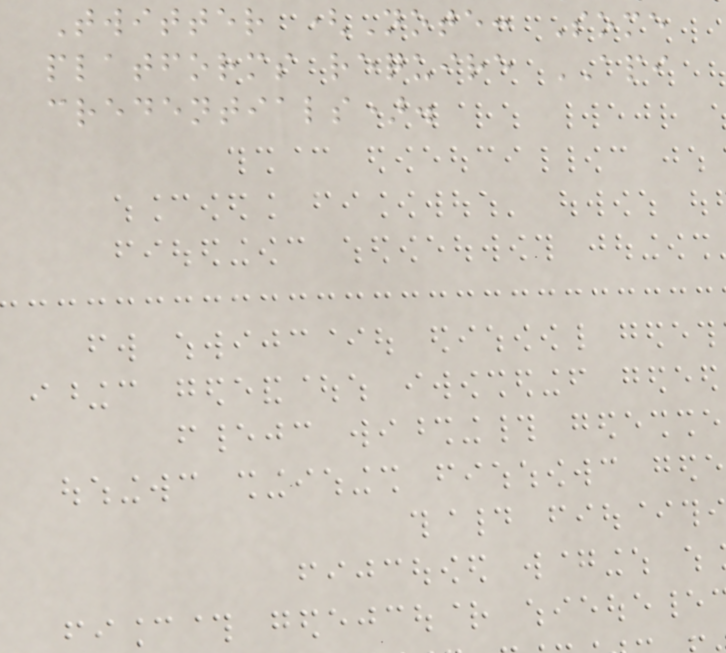Twitter (Note: Some
platforms require API
credentials).
